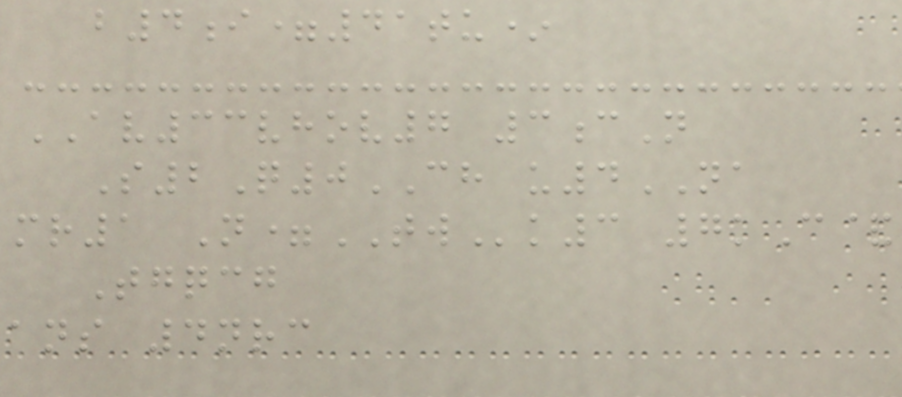b4i=41tu*
AV33vhov7 3cN
S2Q0CH u4NA
mr1 N=TWk3 7kC&
Tgqcg
ans 4nrc
